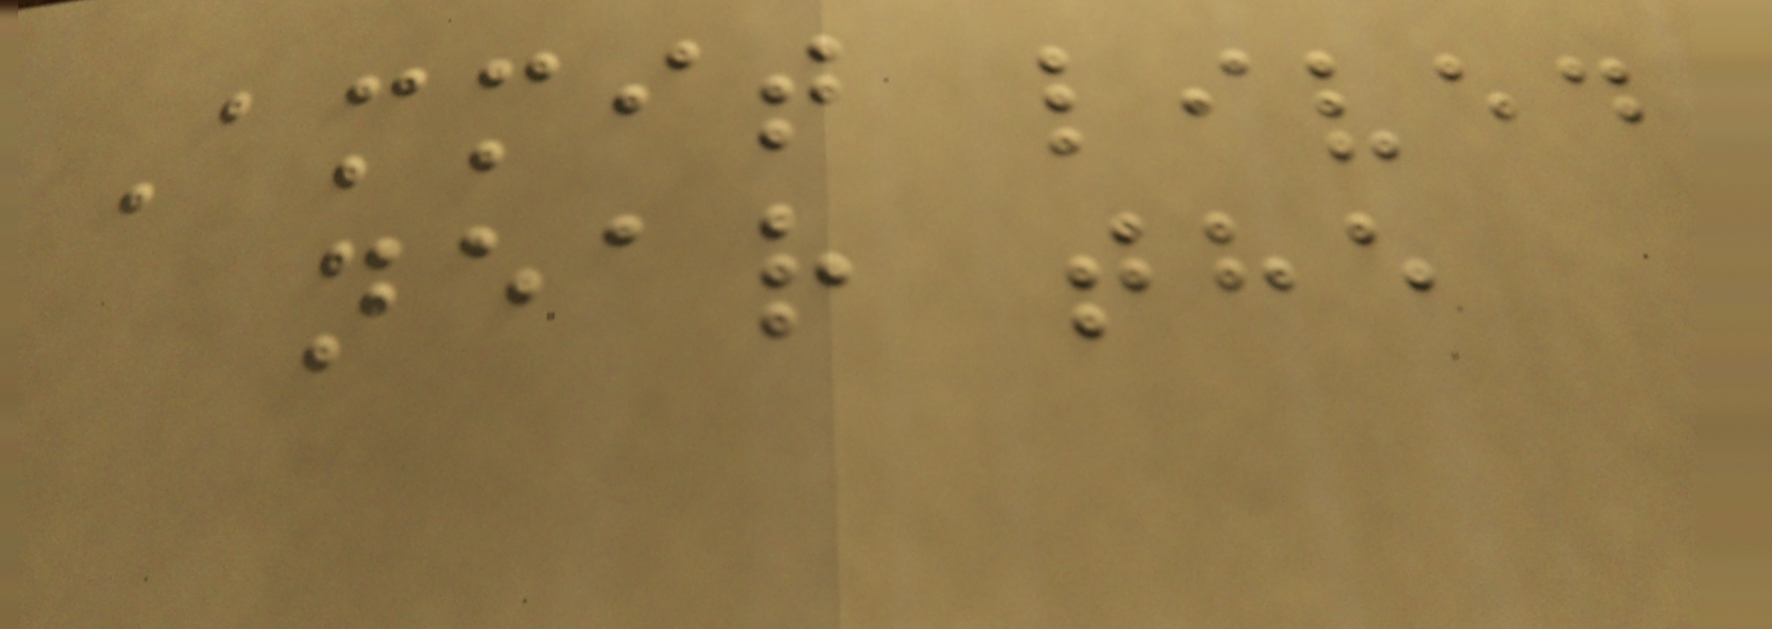Ammit lived
near the
